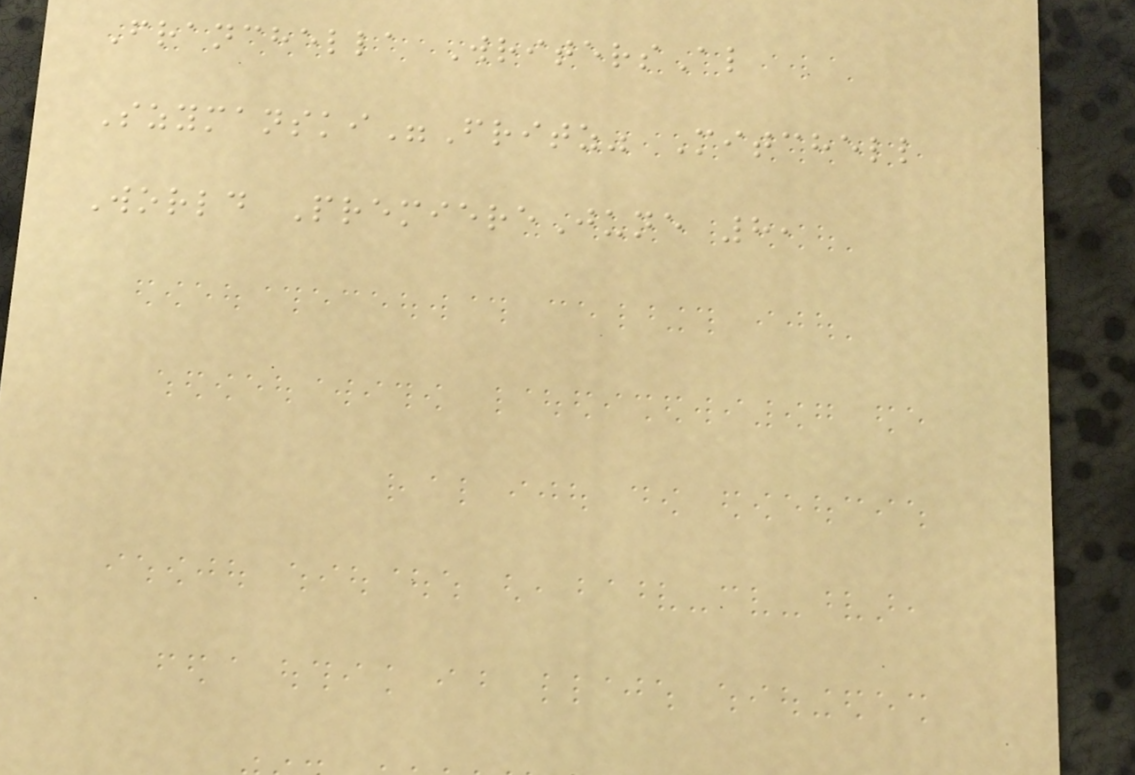Franchella WritersAl
Szymanski"Fritz" Mitchell
World PremiereJune 8,
